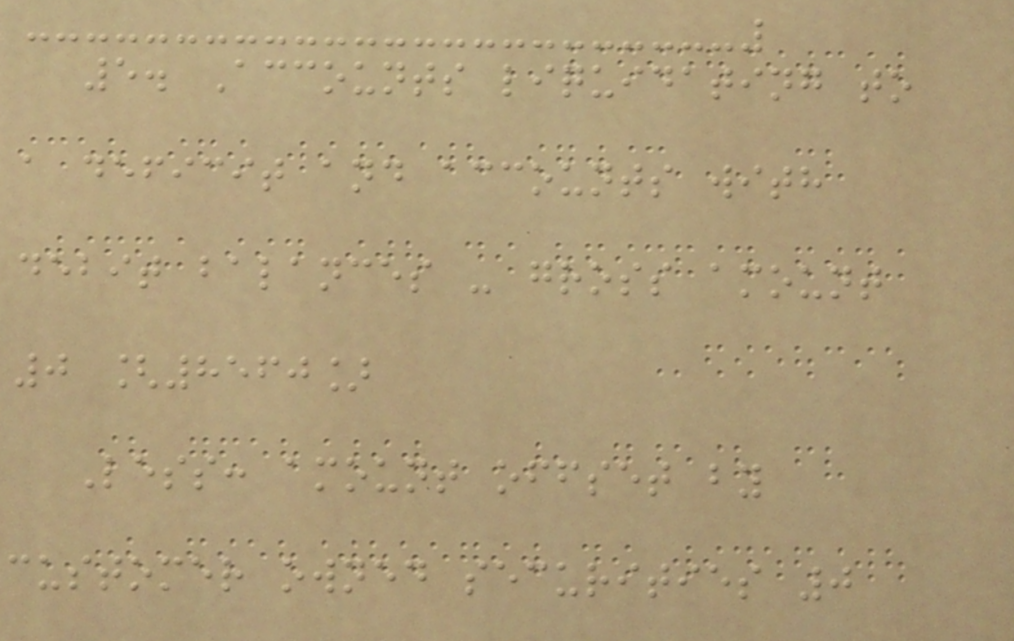5. Accounts liquidating to
a deficit and accounts with
debit balances - gross amount
0 [8560]
Less: amount offset by
customer owned securities 0
